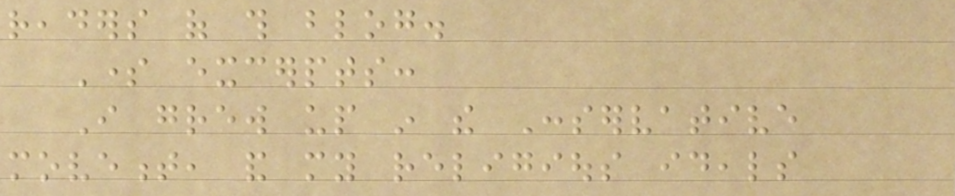readers of this blog.
Some excerpts:
I grew up in the Conservative
movement, and my religious ideals
